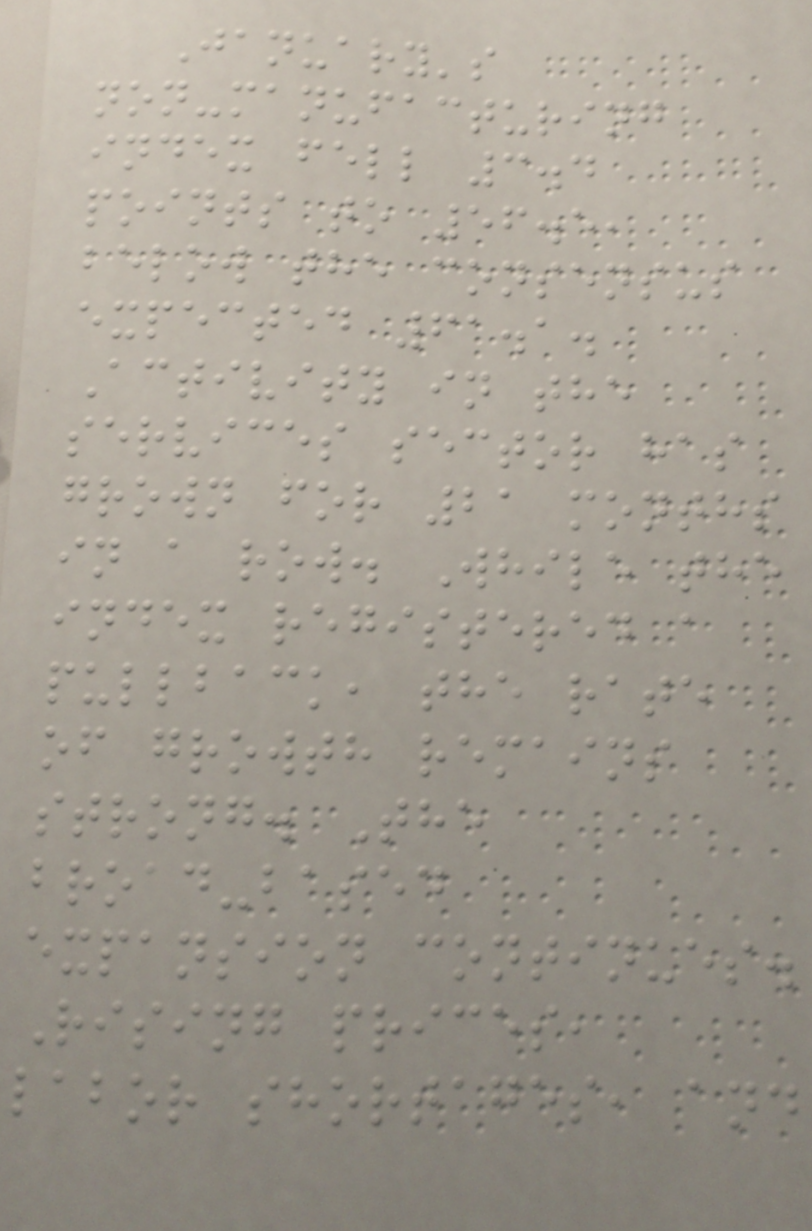January's
non-manufacturing
index fell 3.4
points to 56.5,
below the consensus
expected 61.1.
Activity in the
services sector has
grown for 21 months
in a row. While the
index registered a
pullback, the rate
of growth remains
strong. The
broad-based
expansion continues.
Rising prices,
labor shortages, and
